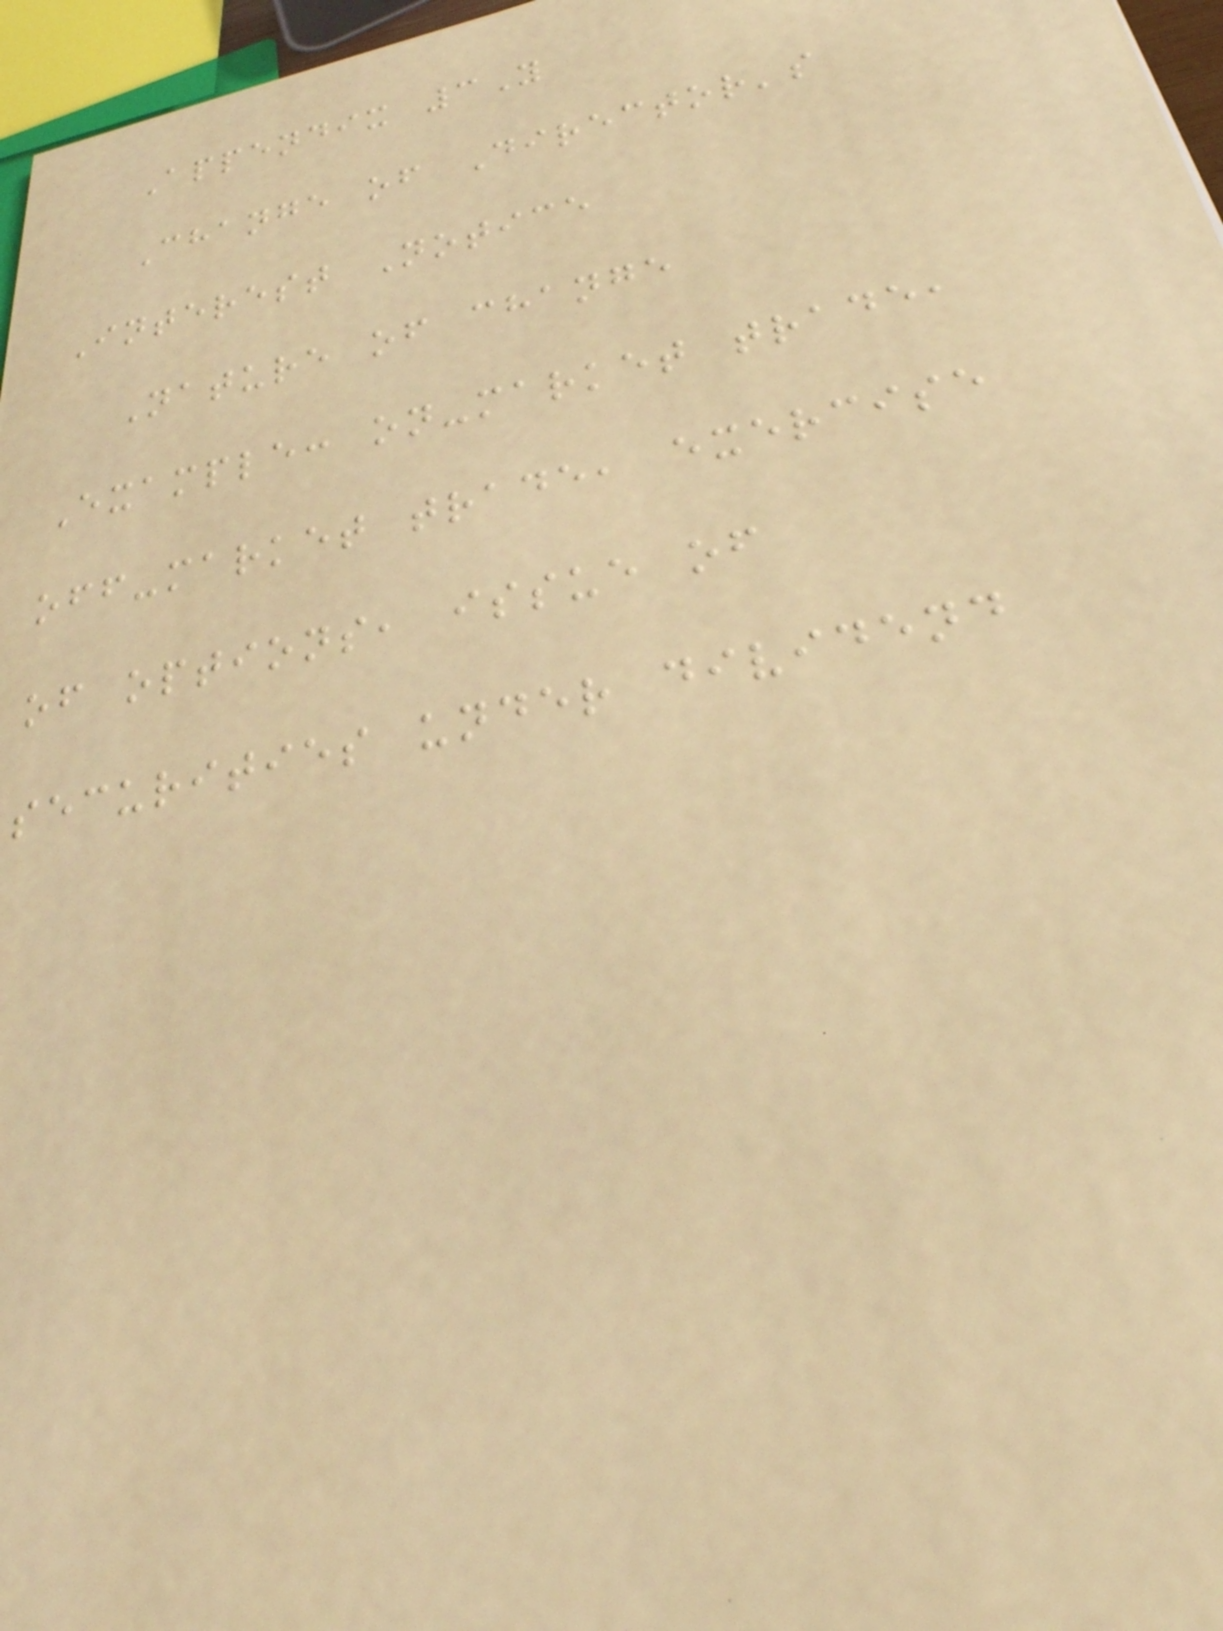Appendix 3Y
Change of Director's
Interest Notice
Nature of change
Example: on-market trade,
off-market trade, exercise
of options, issue of
securities under dividend
